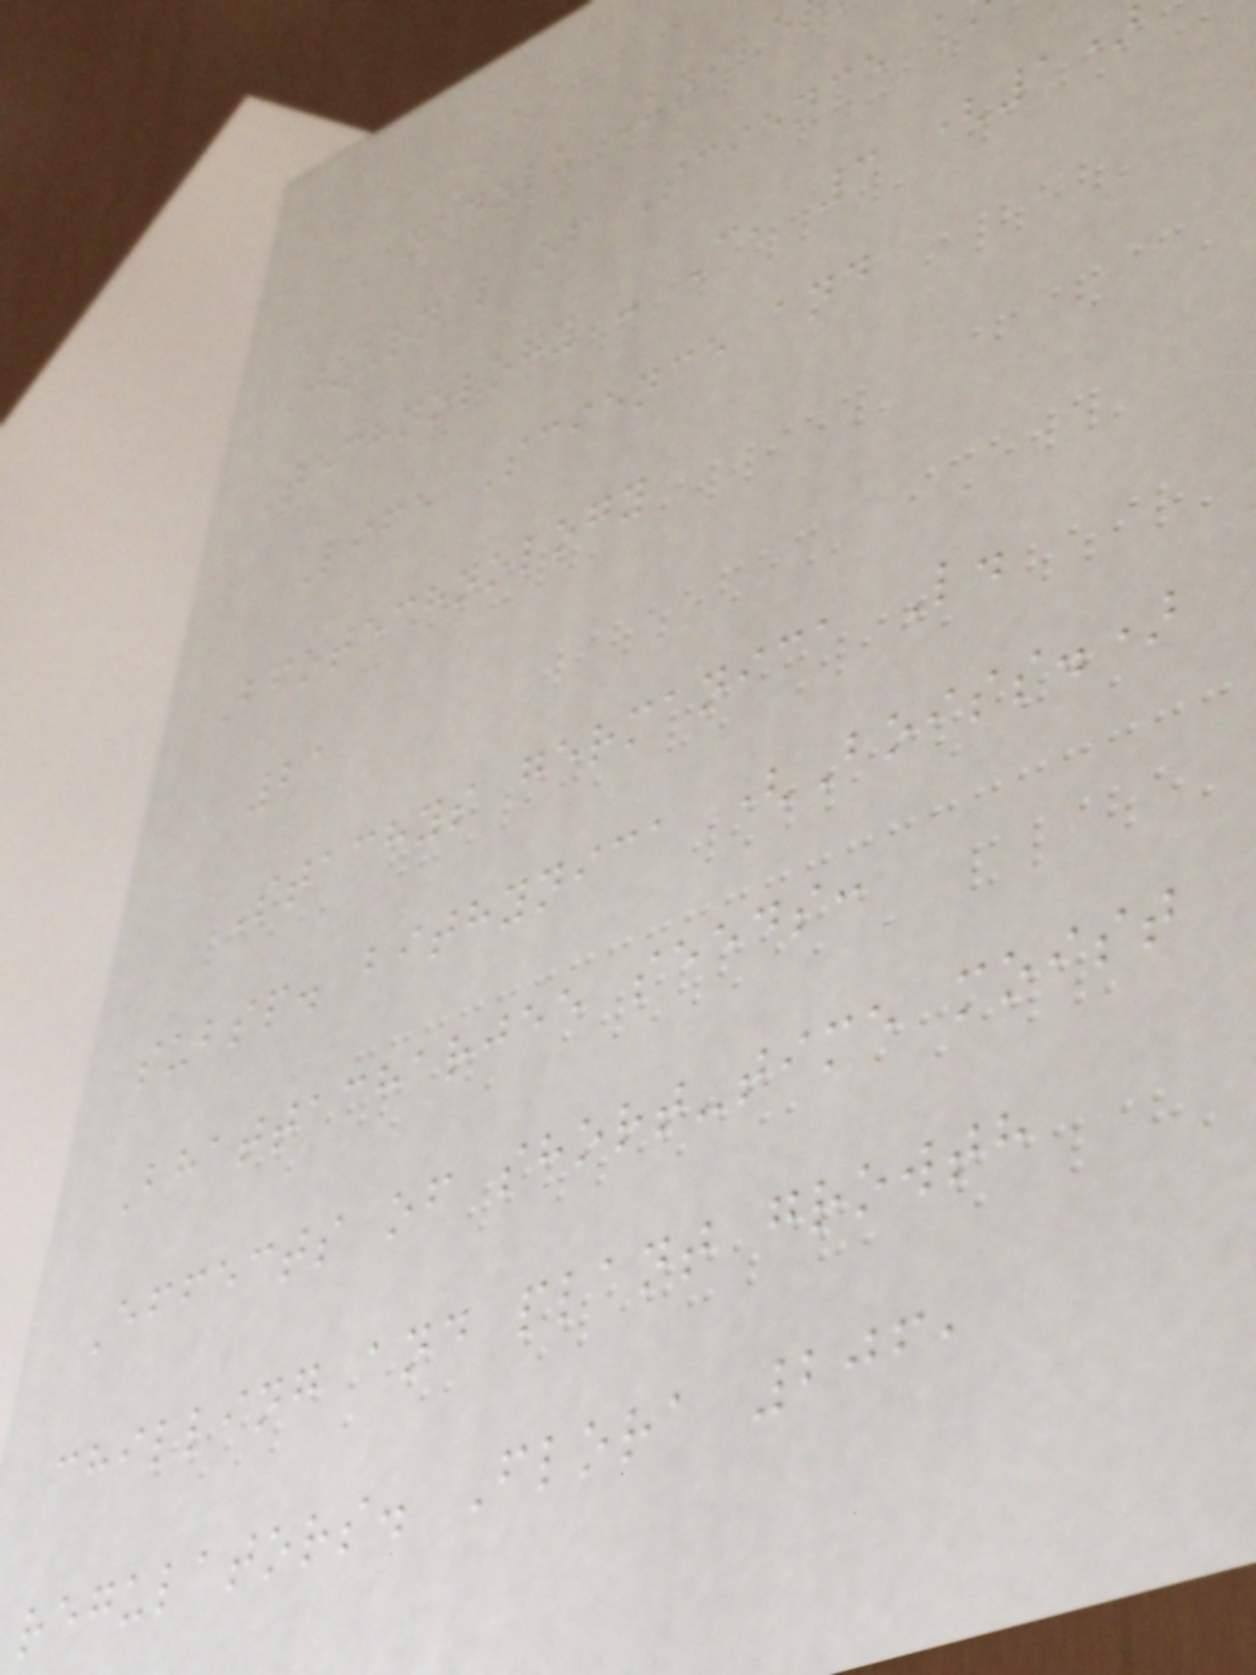Anadolu Unive
Journal of Science a
Technology - C, 3 (1)
Life Science and
Biotechnology
21
Stachys germanica L.
subsp. bithynica (Boiss.)
Bhattacharjee seeds:
Effects of short-time moist
chilling and plant growth
regulators. Flora 206,
